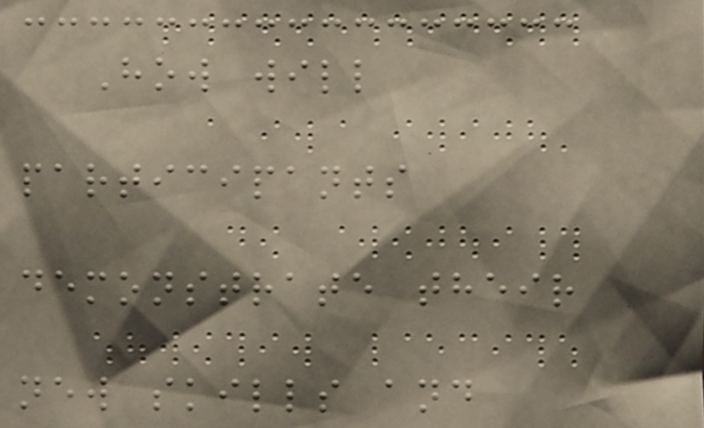How will
participants
demonstrate their
new skills and
